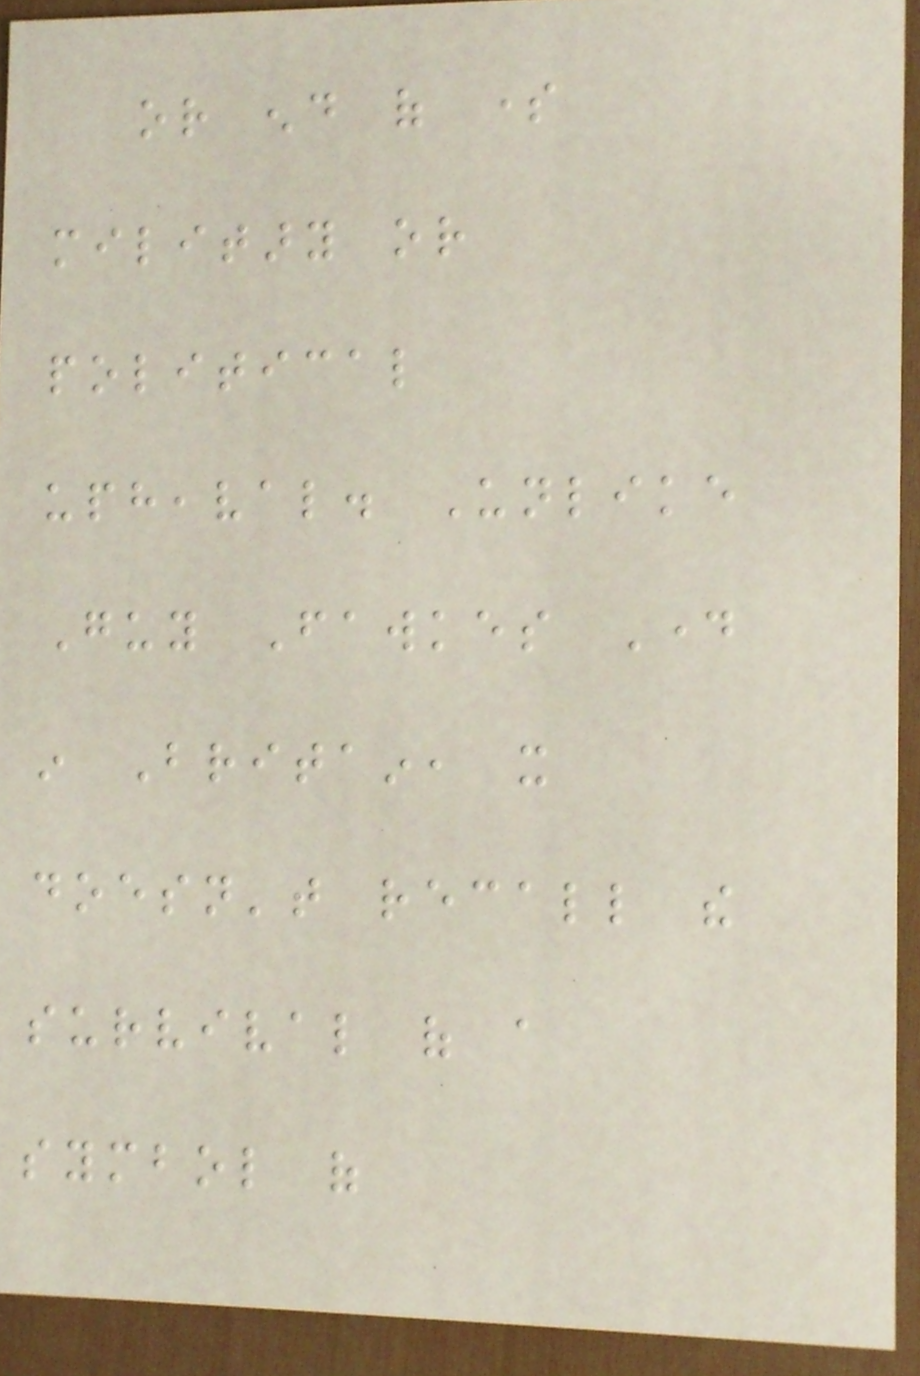or end of some
military or
political
upheaval. Unlike
Guy Fawkes Day
in Britain, it
doesn't recall the
survival of a
symbol of
